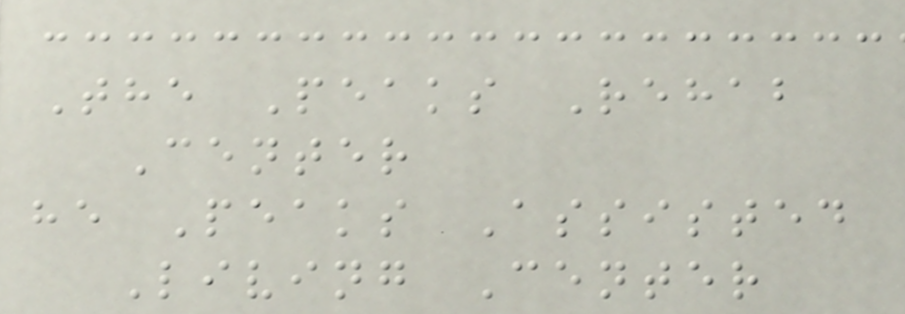The Peaks Rehab
Center
he Peaks Assisted
Living Center
